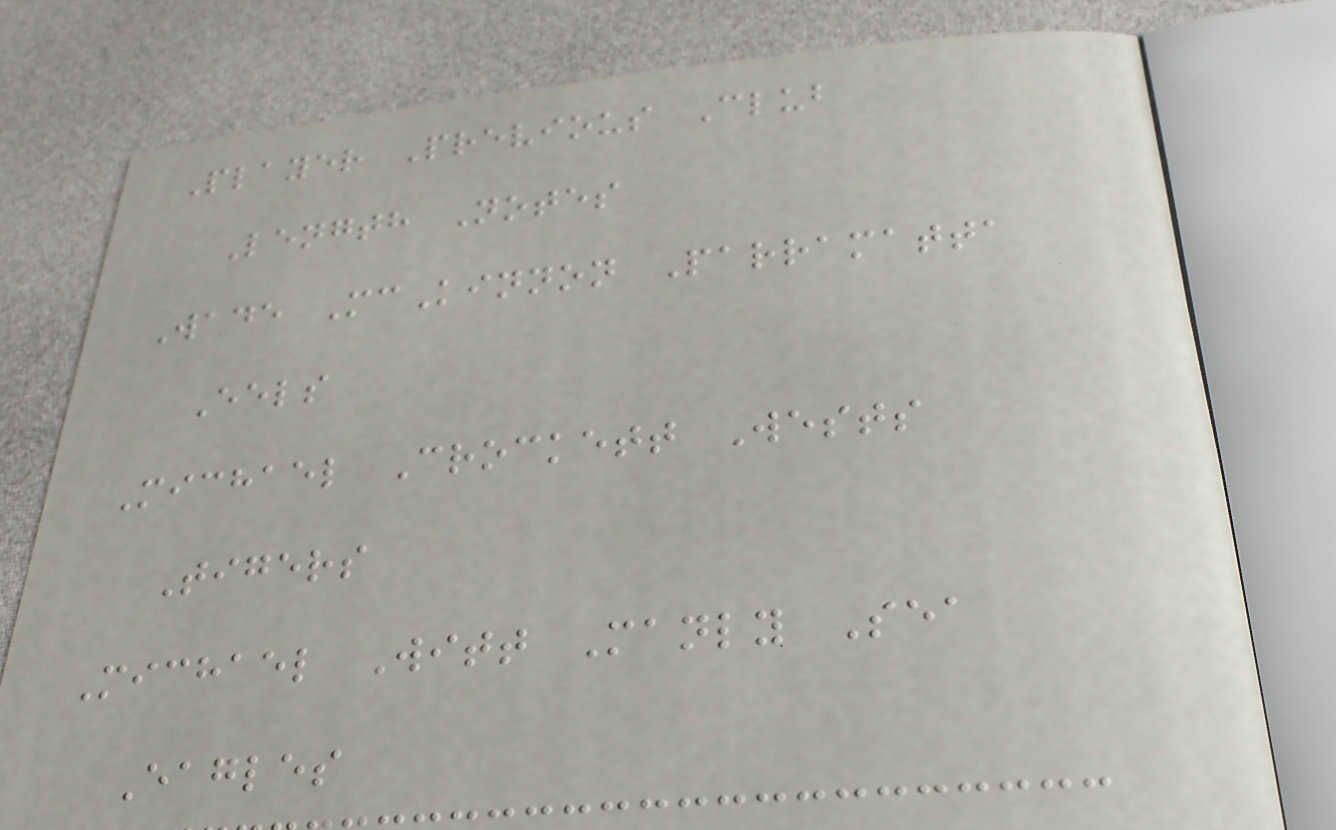Player Previous Club
Length Notes
Wade McKinnon Parramatta
Eels
Michael Crockett Wests
Tigers
Michael Witt Manly Sea
Eagles
